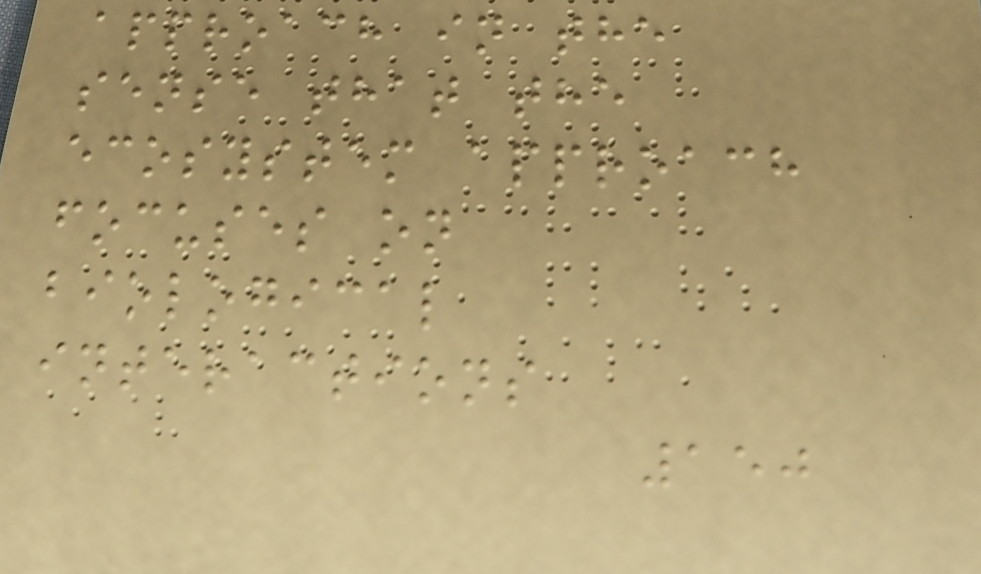approach in the
sense that the
ecosystem approach
focuses on
biological
interactions
150
